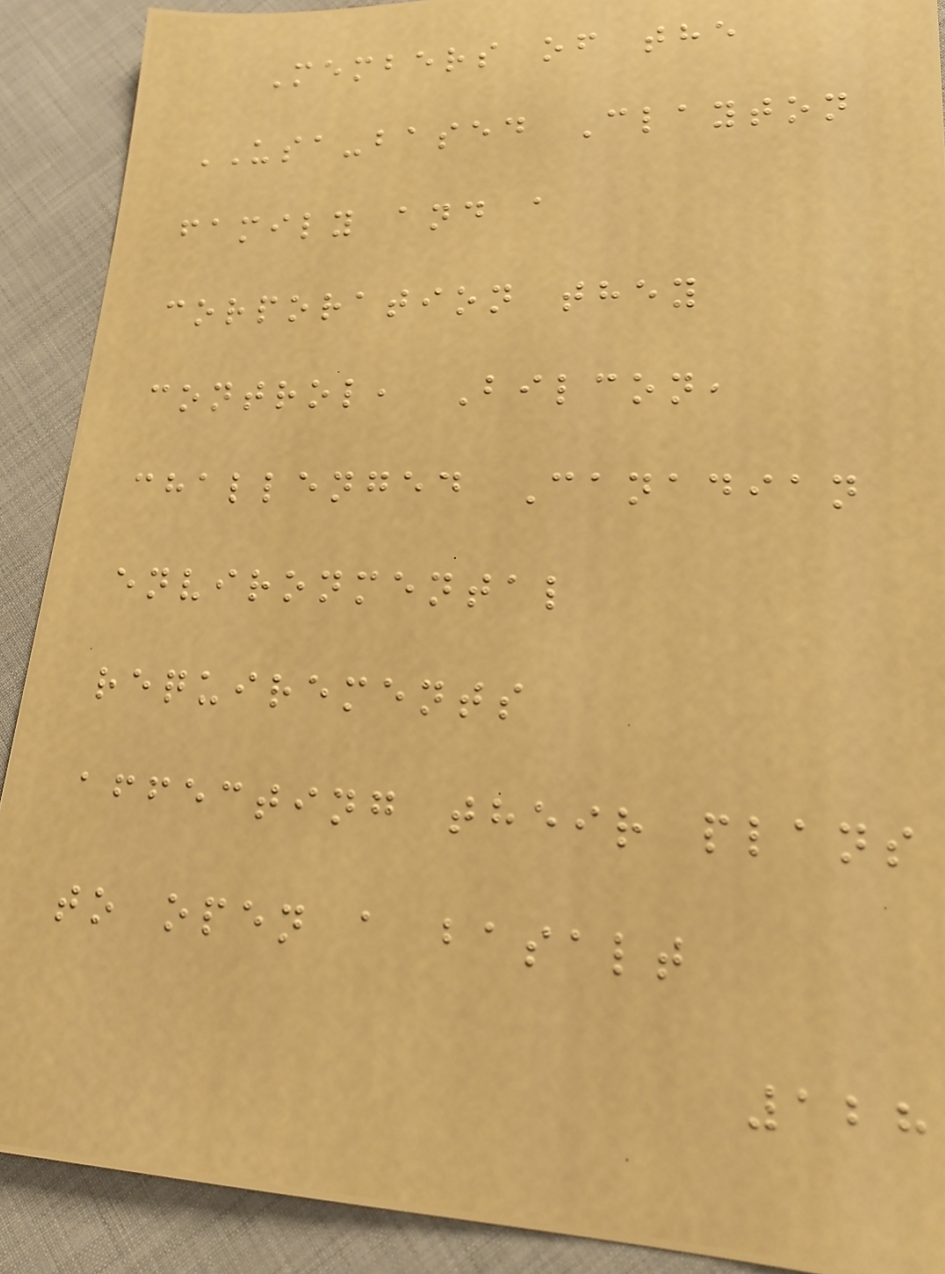Members of the
USA-based Clayton
family and a
corporation they
control, Bilcon,
challenged Canadian
environmental
requirements
affecting their plans
to open a basalt
128
